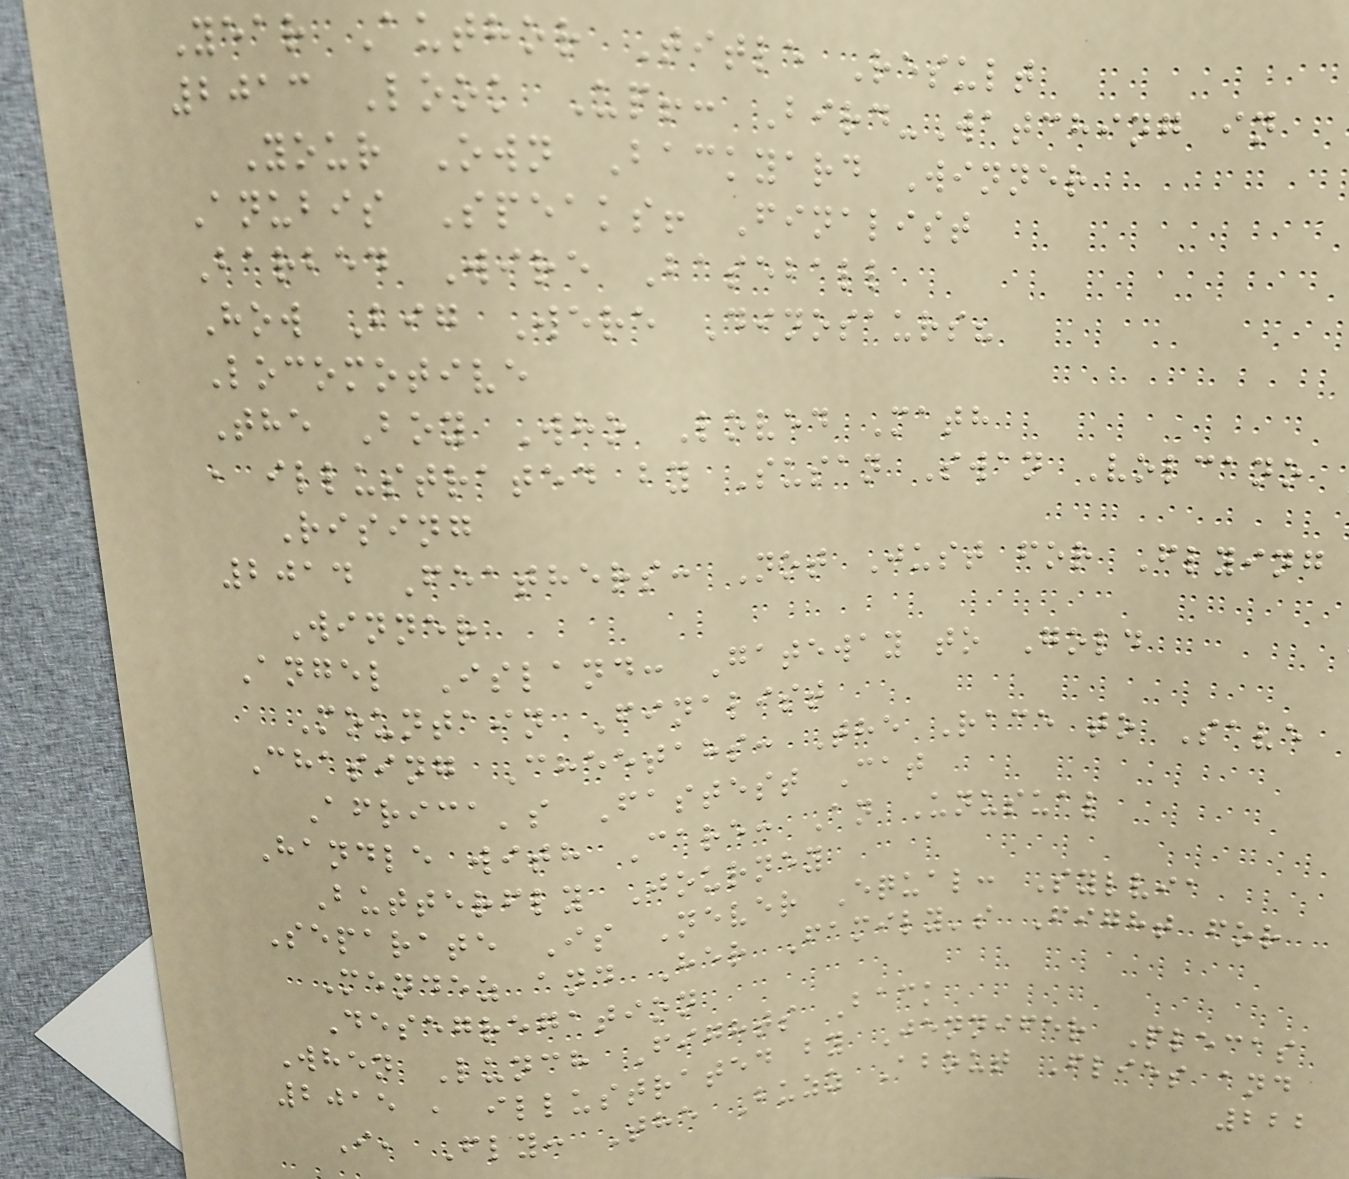Year Author Title Result
2013 Look Up!: Bird-Watching in
Your Own Backyard Winner
Anubis Speaks! Finalist
Barbed Wire Baseball
How Big Were Dinosaurs?
Locomotive
The Boy Who Loved Math
, illustrated by Susan Swan Volcano
Rising
2014 Feathers: Not Just for Flying
Winner
Angel Island: Gateway to Gold
Mountain Finalist
Chasing Cheetahs: The Race to Save
Africa's Fastest Cat
Handle with Care: An Unusual
Butterfly Journey
Separate Is Never Equal: Sylvia
Mendez and Her Family's Fight for
Desegregation
When Lunch Fights Back
2015 , illustrated by Jennifer Plecas
I, Fly: The Buzz About Flies and
222
